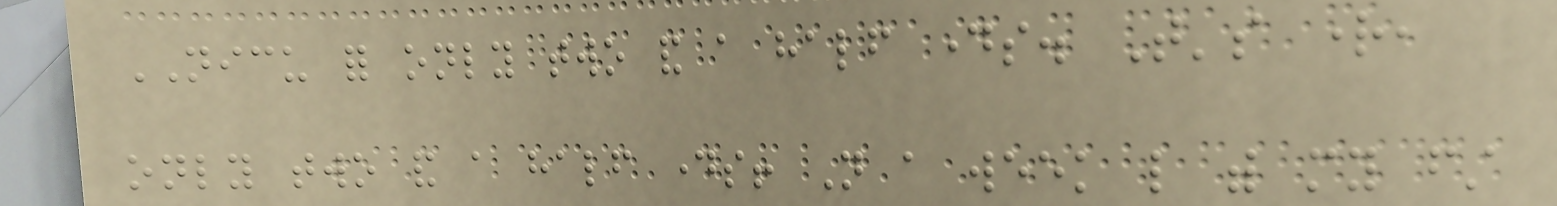NICU for only two and a half days. That's right,
only two and a half days! Not a week like with my first
